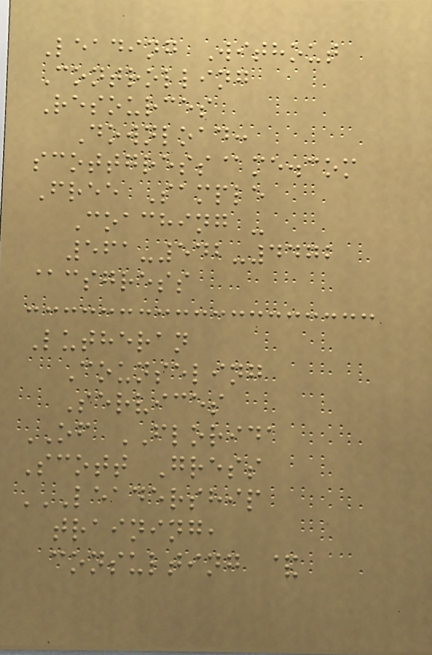Leading Without
Controlling
Resources
Download:
scottgress@me.com
Free Sample
Coaching -
561-542-4472
@csgress
Lutheran
Counseling
Services
OF FLORIDA
Scott Gress
LEADERSHIP
TRAINING,
CONSULTING &
